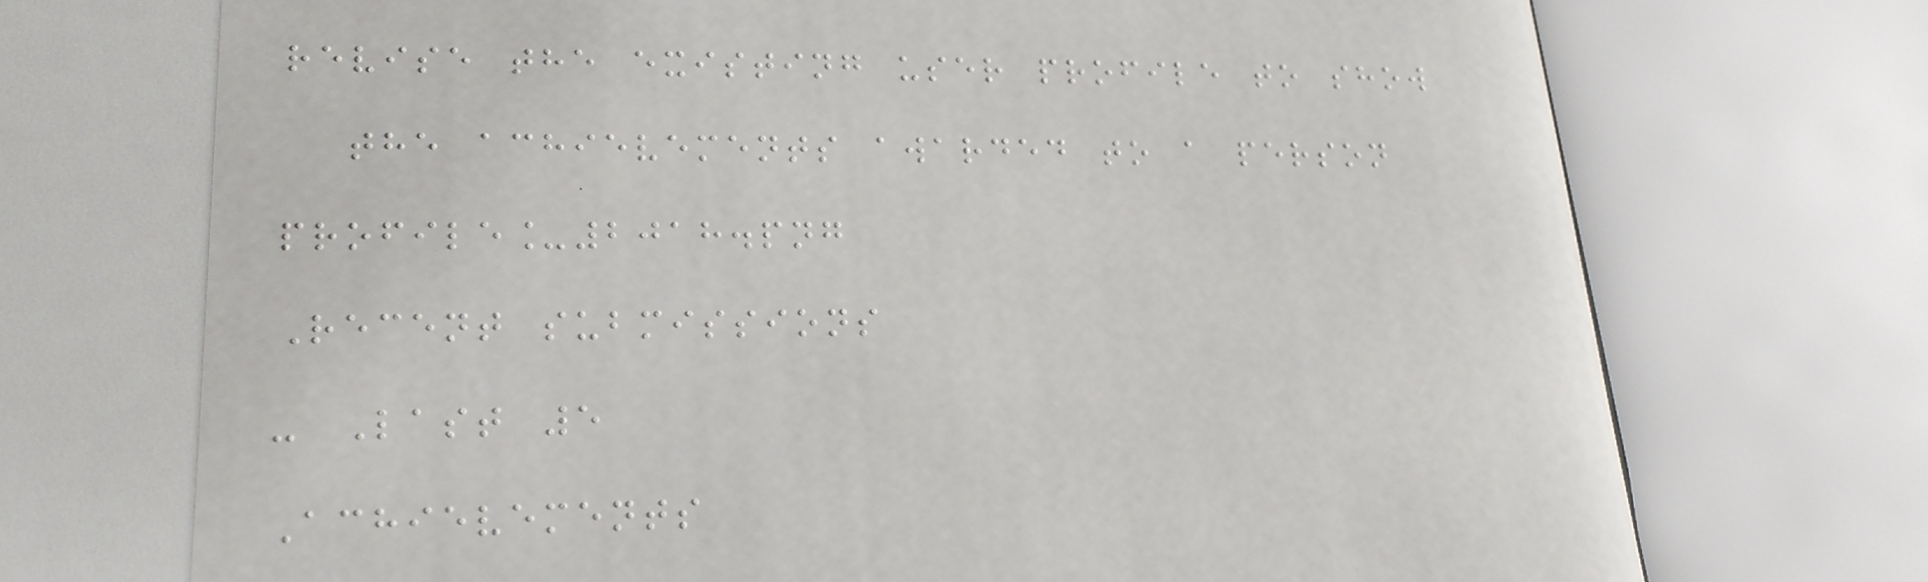revise the existing user profile to show
the achievements awarded to a person
profile_2018.png
Recent submissions
- Last 5
Achievements
